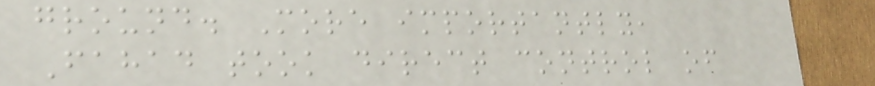ground. More importantly,
Fahad took direct control of
